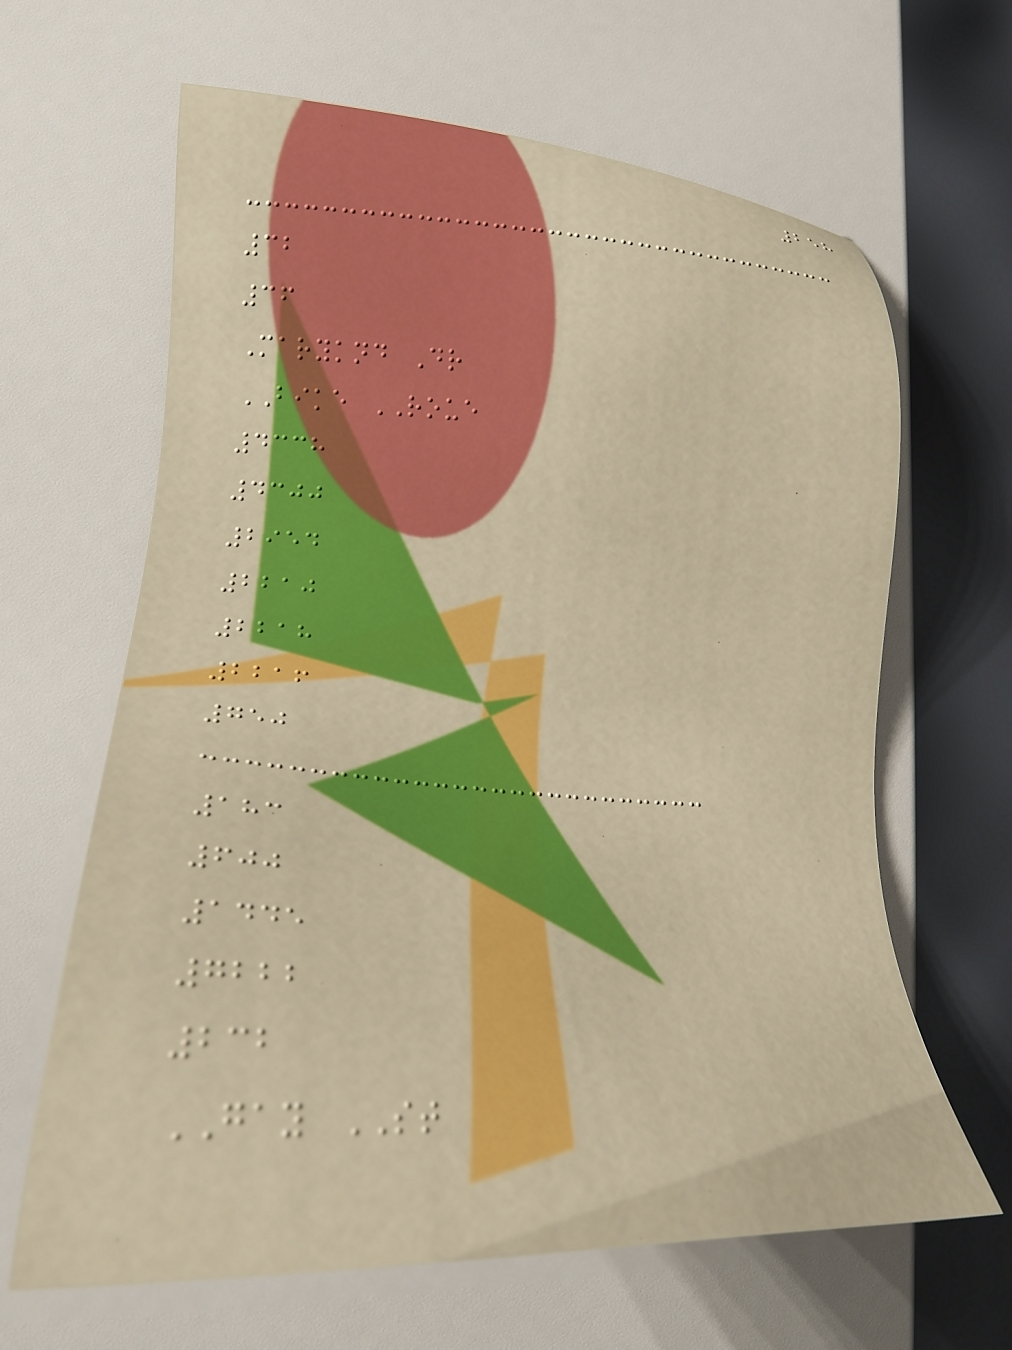258
32
36
Maryknd Dr
BIKE ROUE
4338
4300
2954
2210
2218
2216
750
183
600
1445
7222
232
GAY ST
